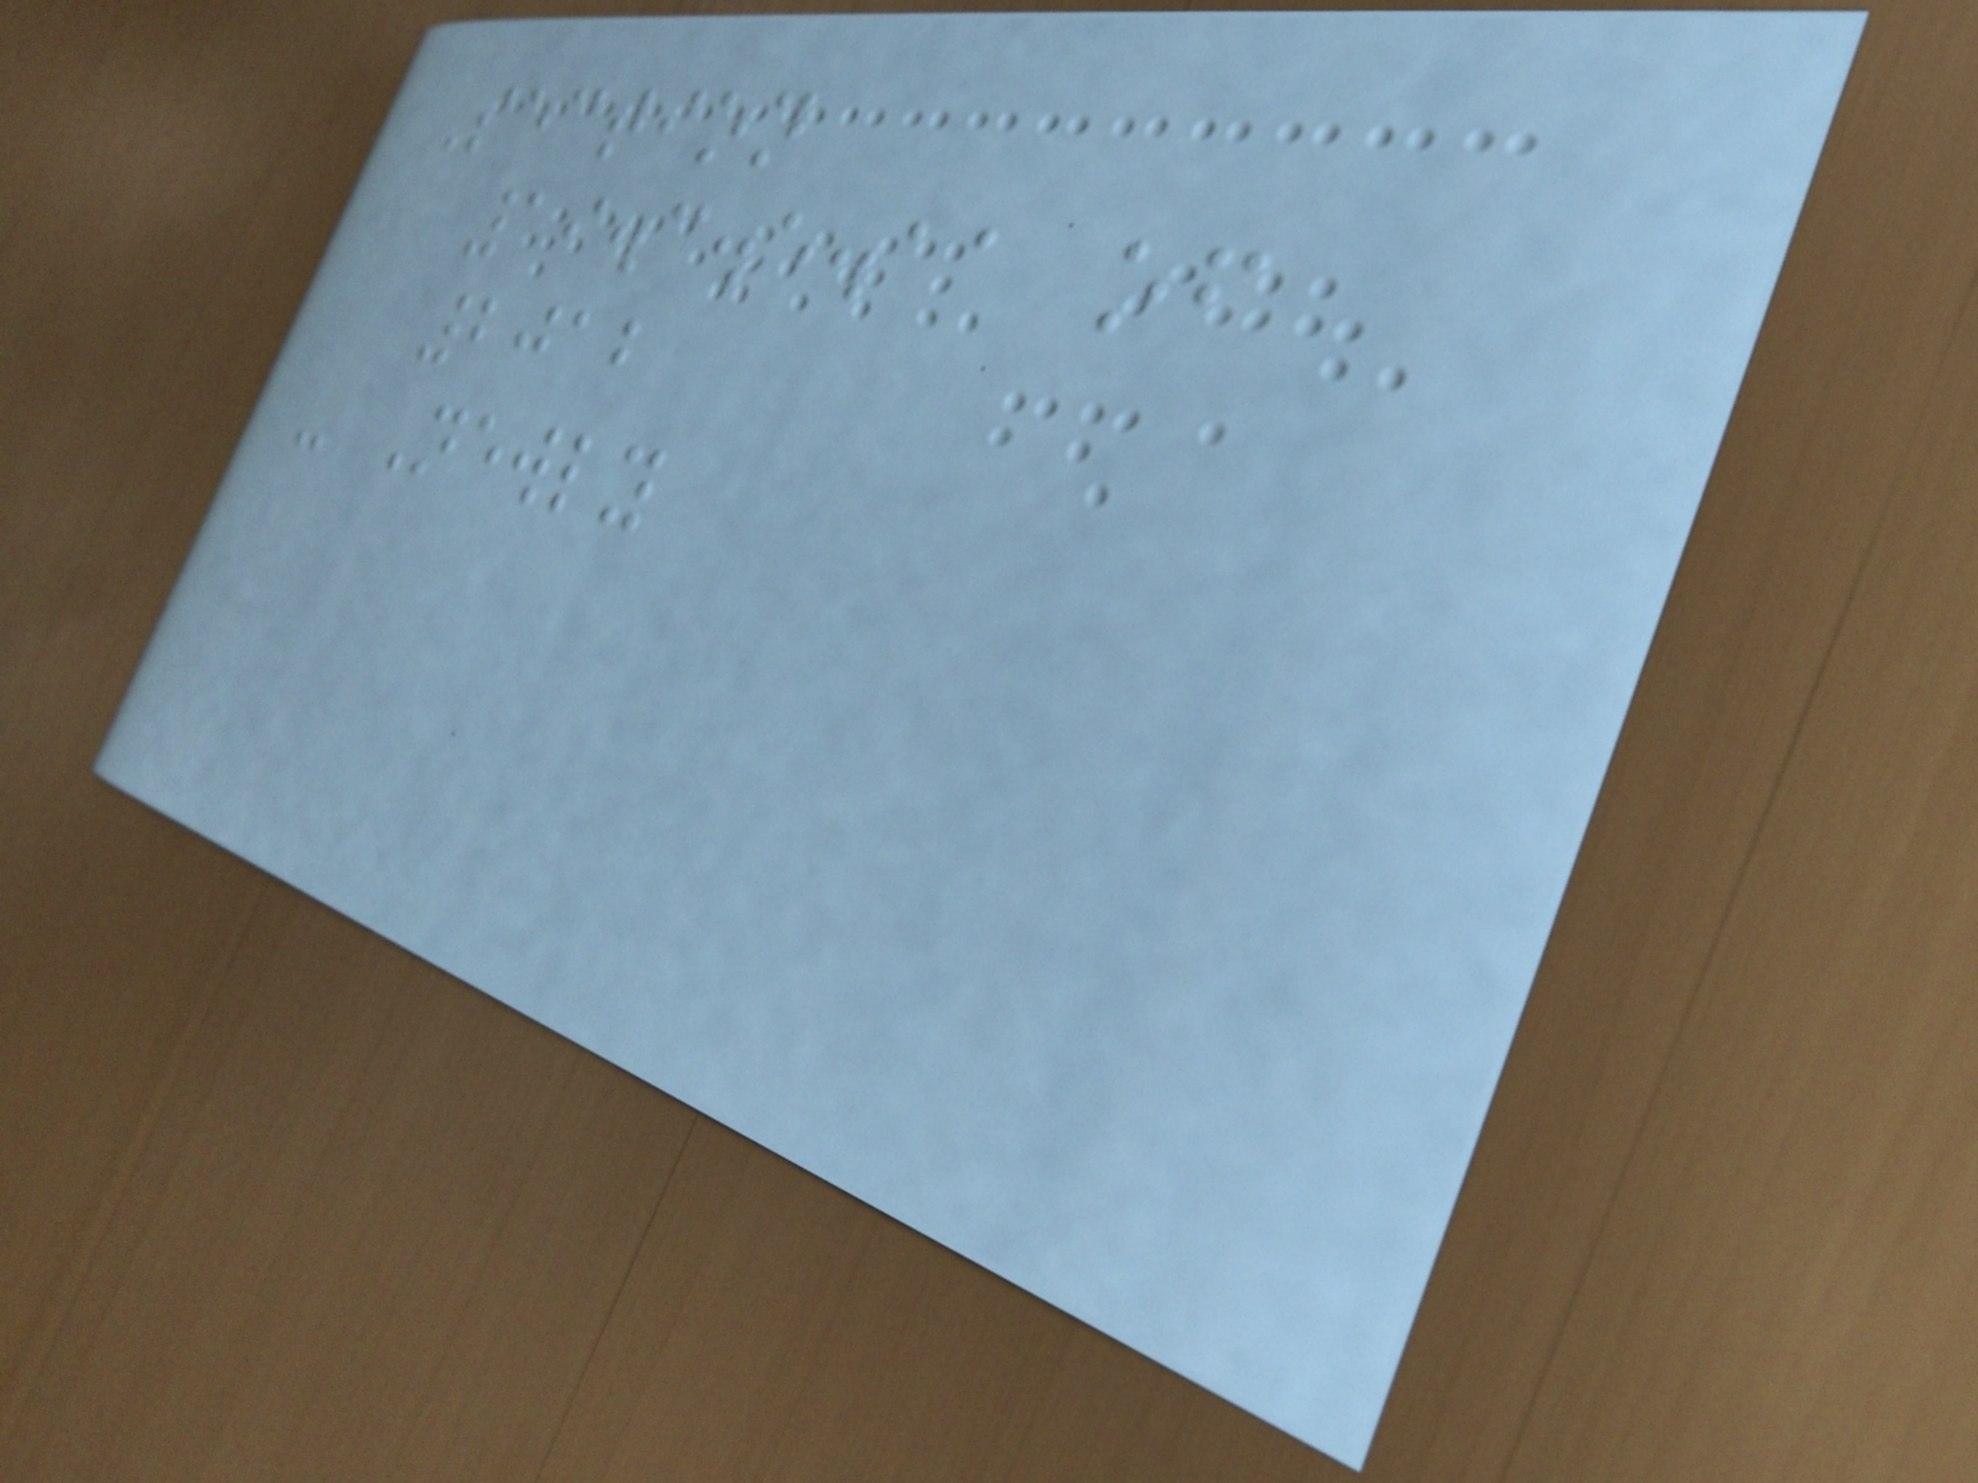Section
19.3.5.11 of
2012
- Newly
